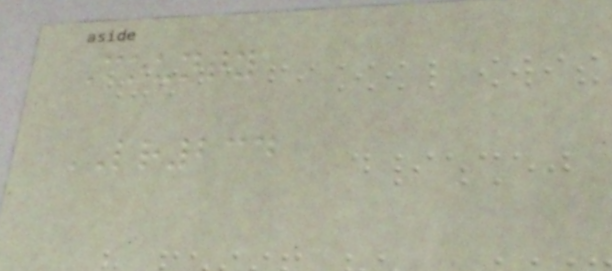County
LR234
